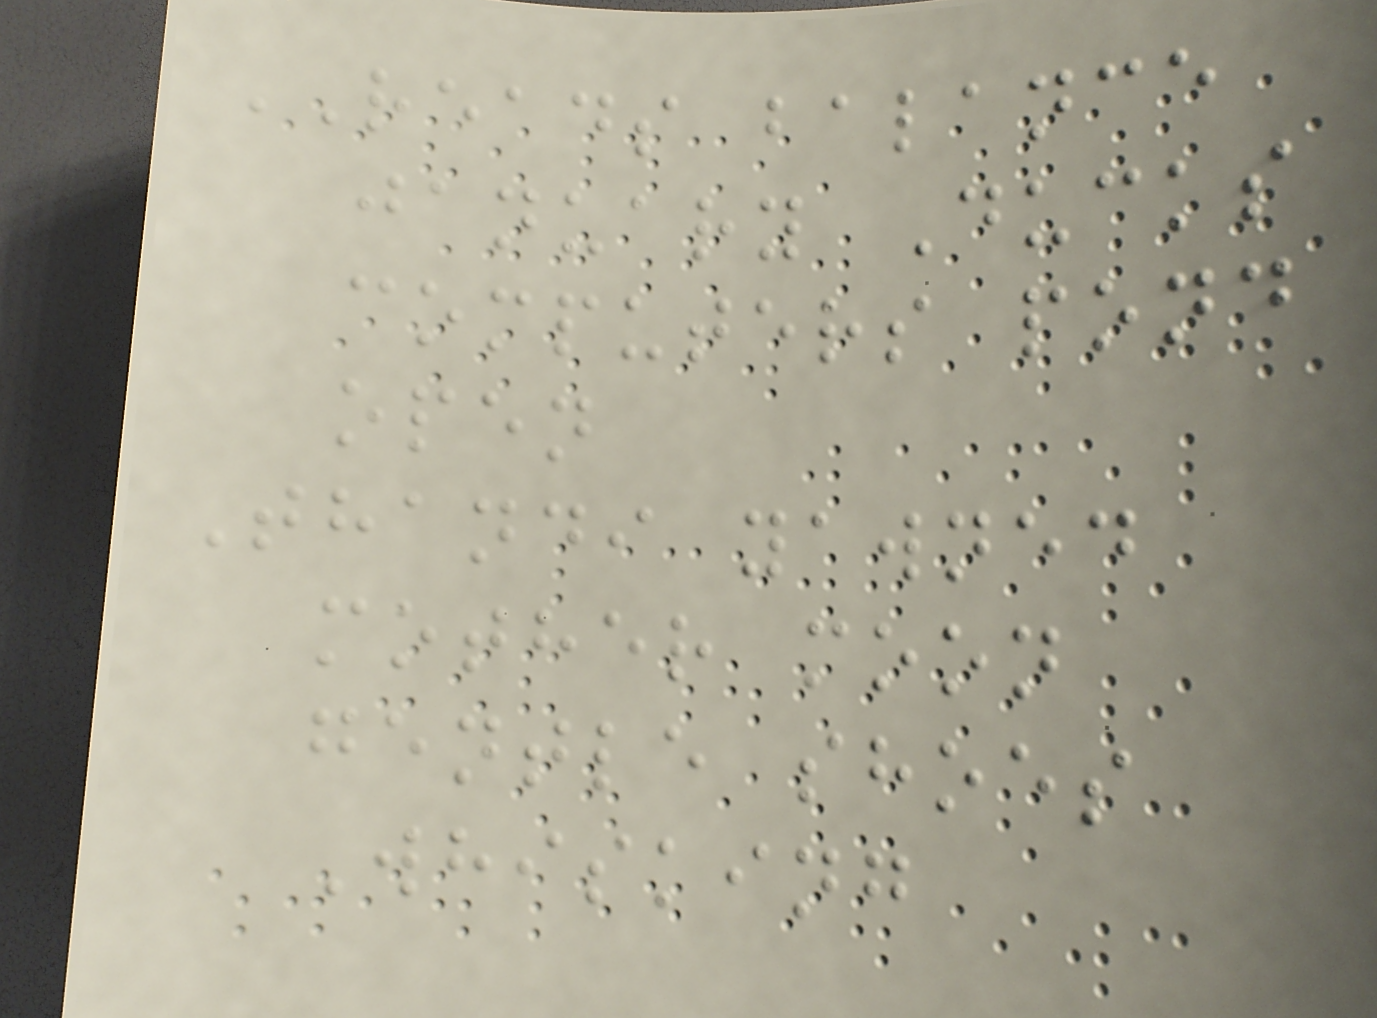READS balance
january Ducks
computers pond
open
Thandi yawned
mother moon
gentle shoes
Whisking
